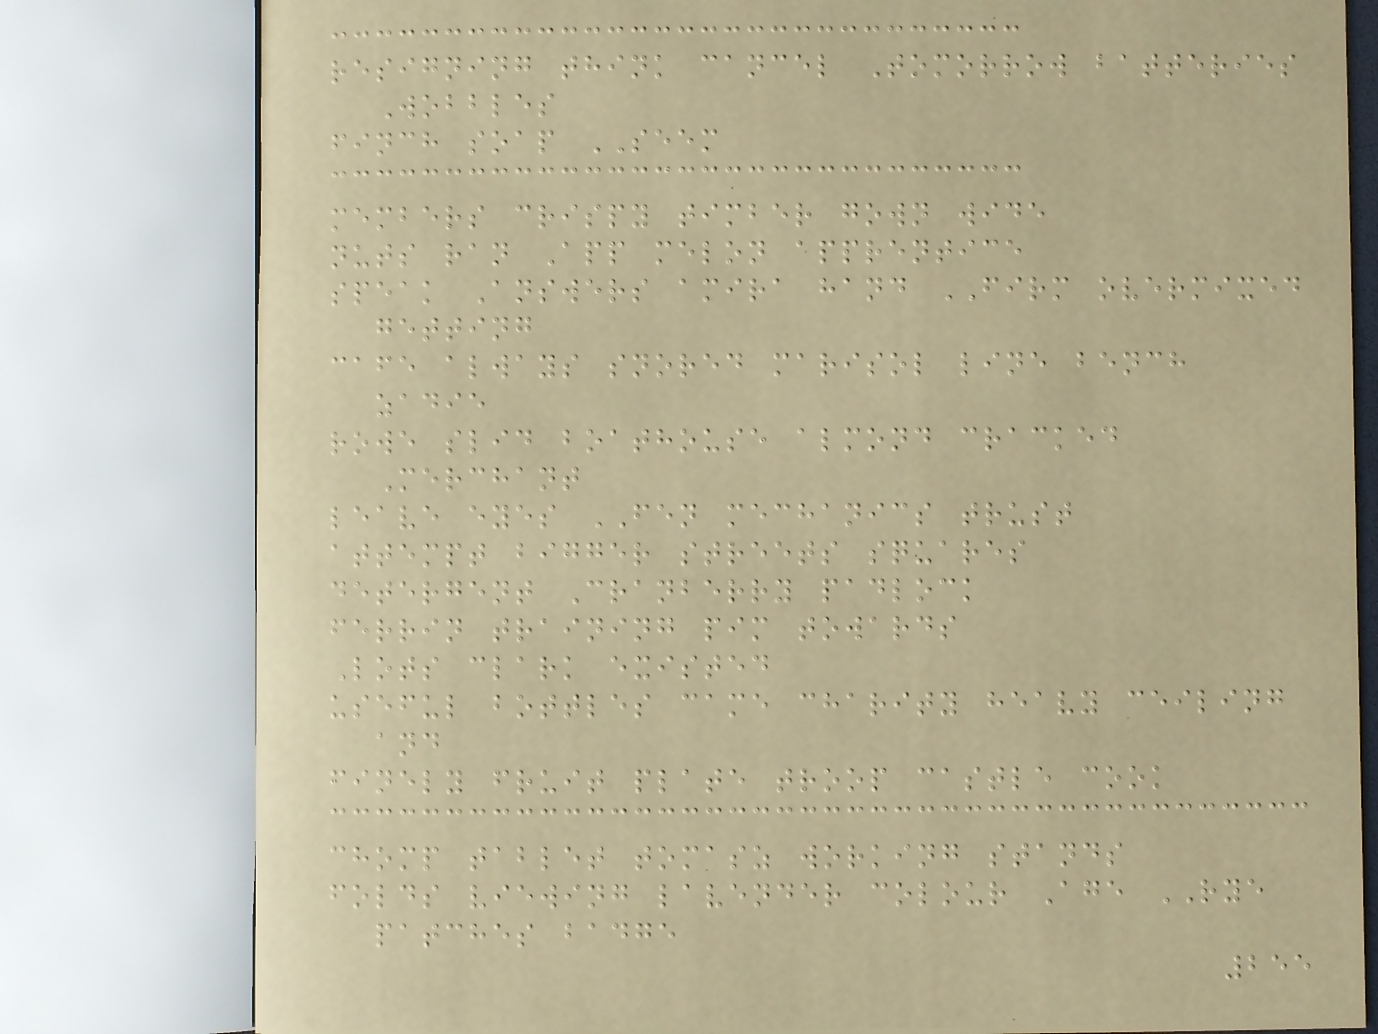resigning think cancel Tomorrow batteries
Wobbles
finch soap SEEM
members crispy timber gown wide
nuts ran App melon apprentice
speak Answers amira hand FIRM overmixed
getting
cafe always snored marisol line bench
zadie
rowe slid boathouse almond cracked
Merchant
leave eyes FEN mechanics trust
attempt bigger streets squares
detergent Cranberry padlock
ferrin training pim towards
Lots clark existed
useful bottles came charity heavy ceiling
and
finely fruit plate troop castle cook
chomp tablet tomasz working stands
folds viewing lavender colour Age RYE
patches badge
255
